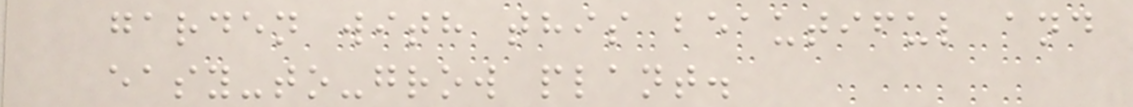garden with this beautiful and
easy-to-grow plant.
